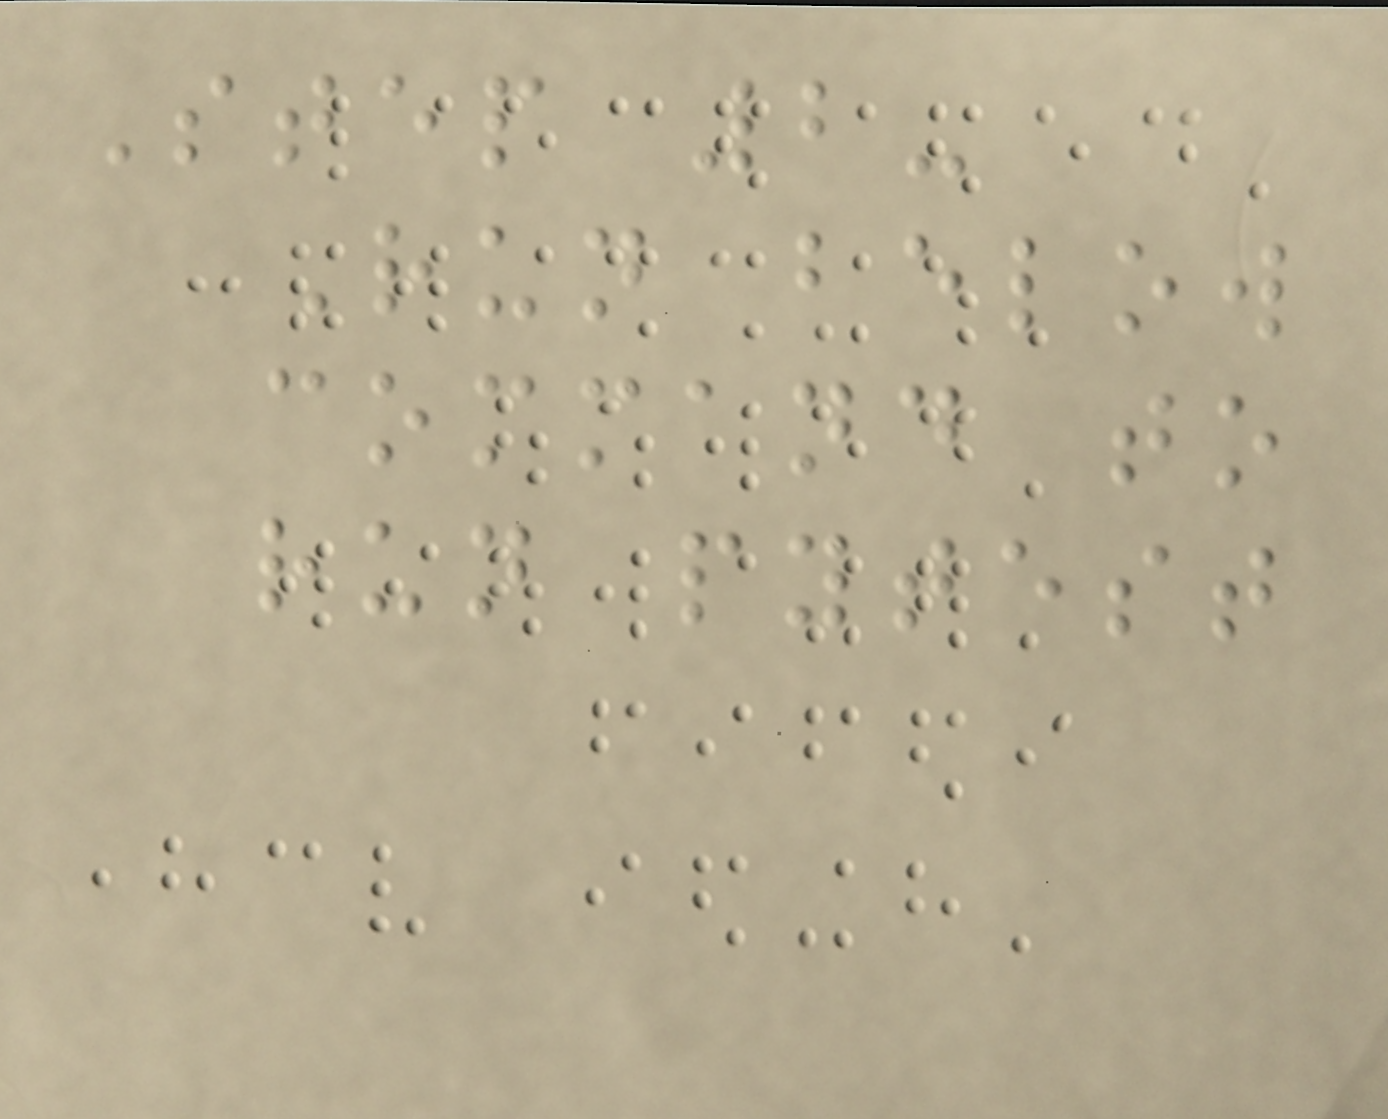Step 2-
Run below
command to
run pytest
